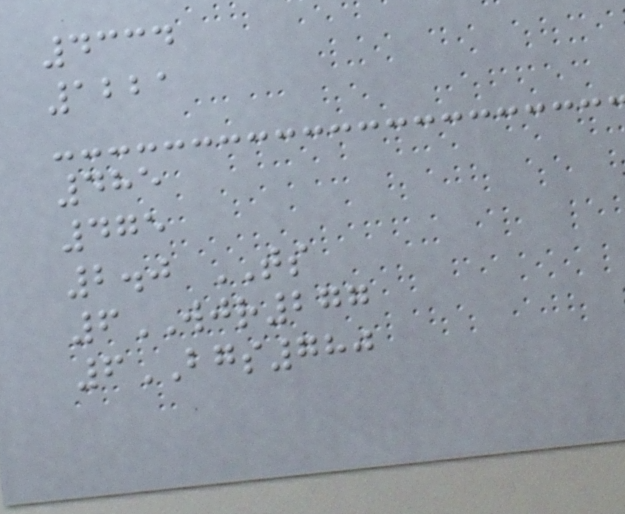4334
1221
485
475
2.0 TS
6WJR277
6BGS780
